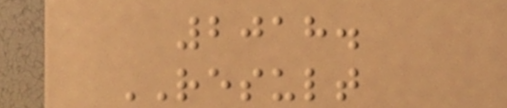2018.
RESULT
